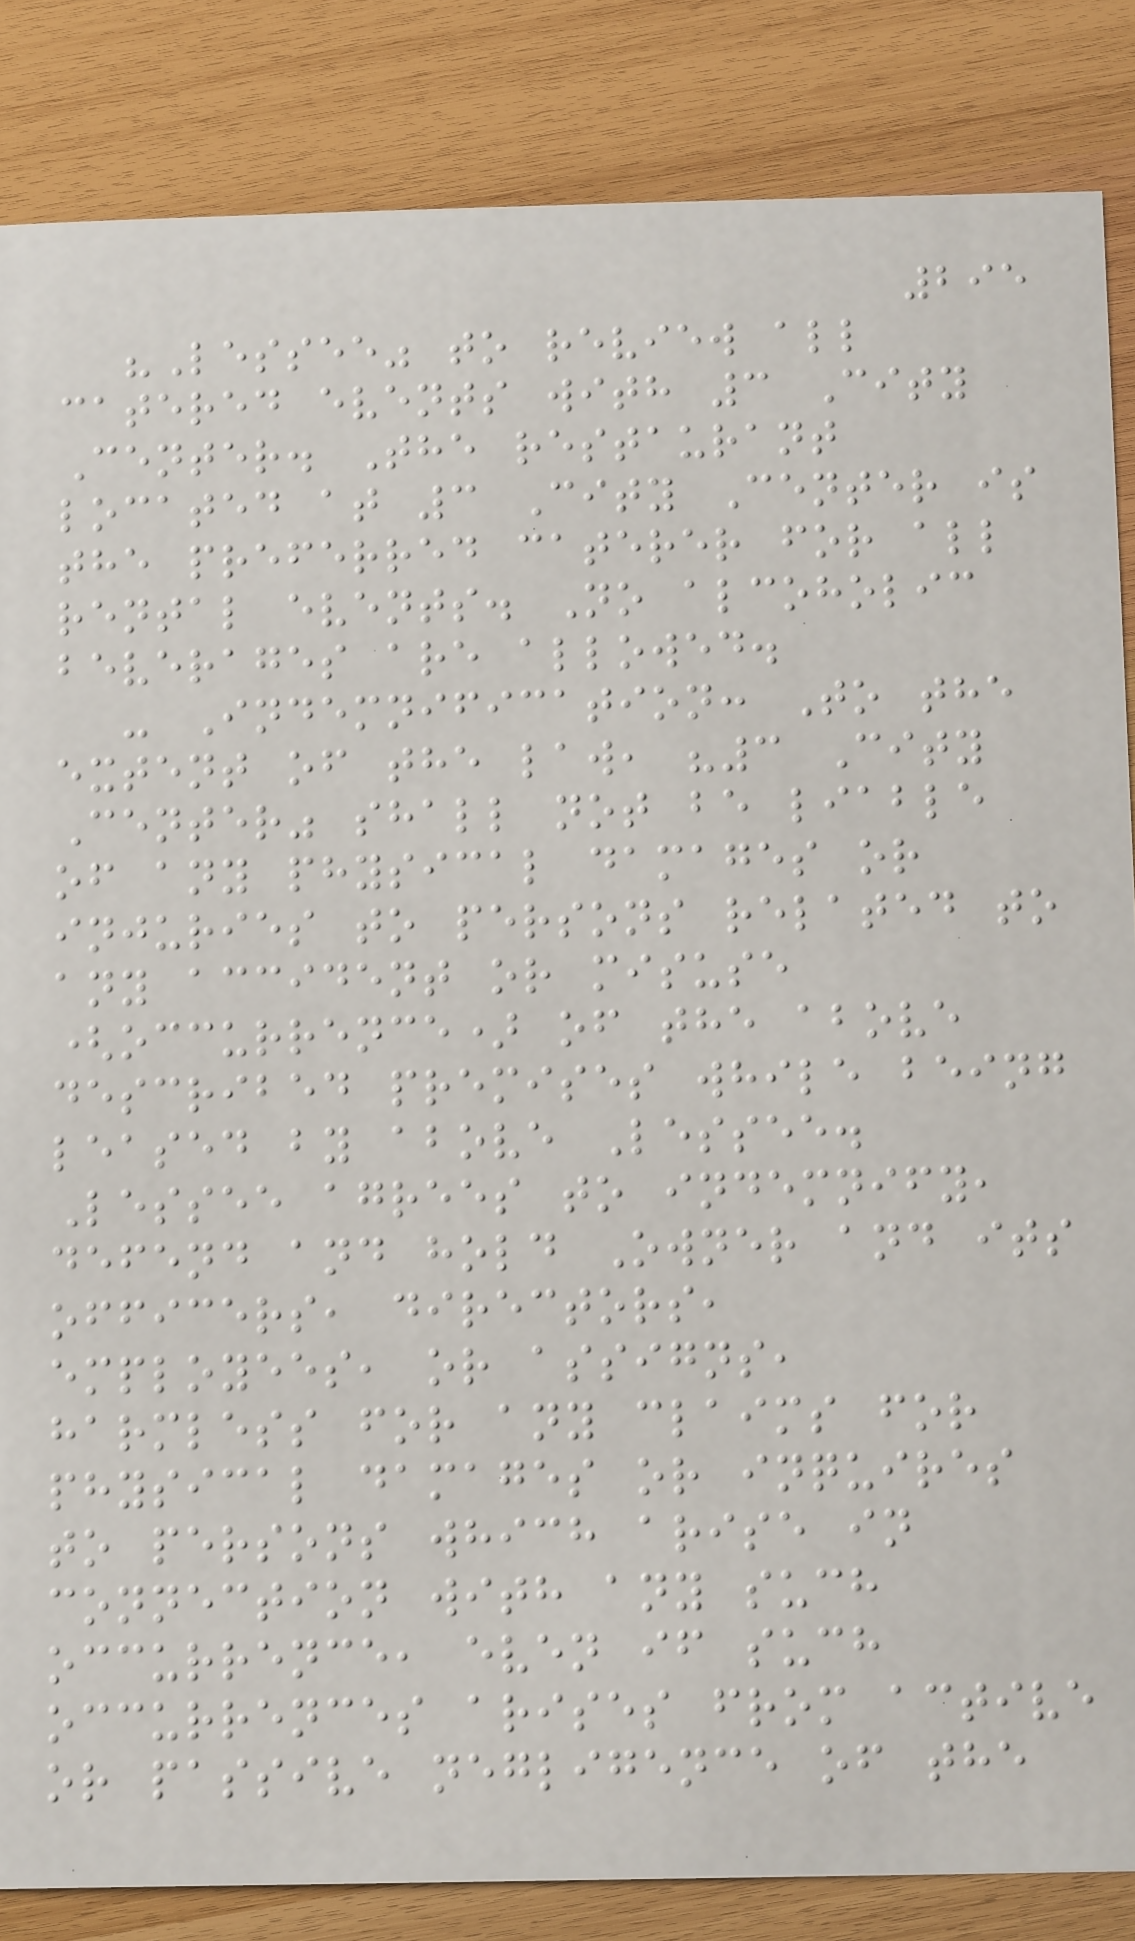295
"Lessee" to review all
catered events with 3 City
Center. The restaurant
located at 3 City Center is
the preferred caterer for all
rental events. No alcoholic
beverages are allowed.
- Indemnification: To the
extent of the law, "3 City
Center" shall not be liable
of any physical damages or
injuries to persons related to
any accident or misuse
(occurrence) of the above
described premises while being
leased by above Lessee.
Lessee agrees to indemnify,
defend and hold Owner and its
officers, directors,
employees, or assigns,
harmless for any claims for
physical damages or inquires
to persons which arise in
connection with any such
occurrence, even if such
occurrences arises from active
or passive negligence of the
